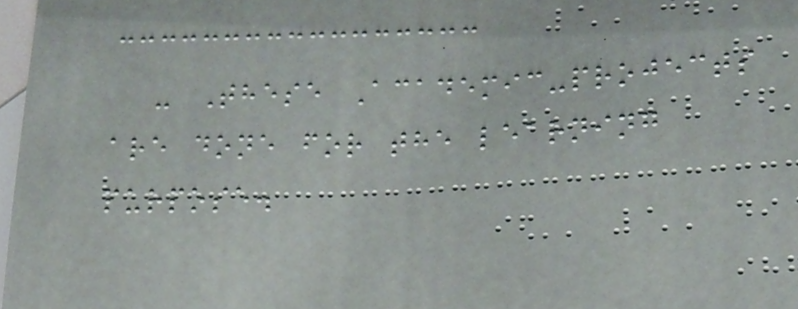- These Academic-projects
are done for the learning
purpose.
